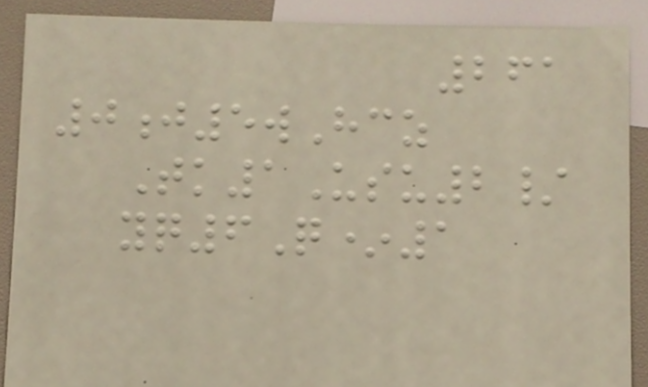261
0j5wHcz
Tk1Usu2/
yq6Q*1
